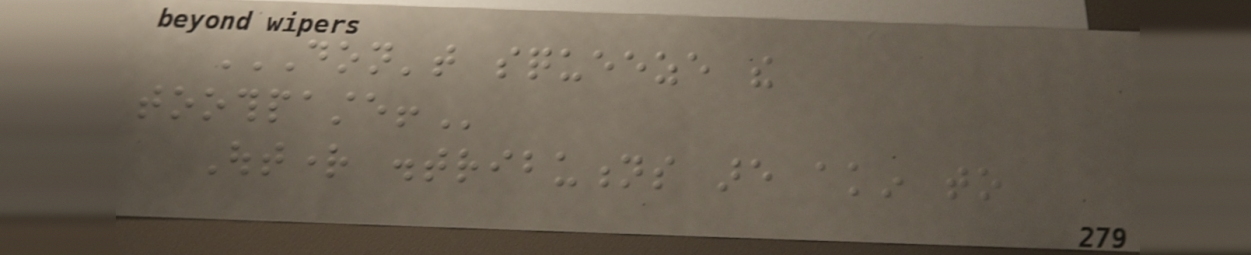DON'T SQUEEZE THE
TOOTHPASTE!
Outright distributions are akin to
